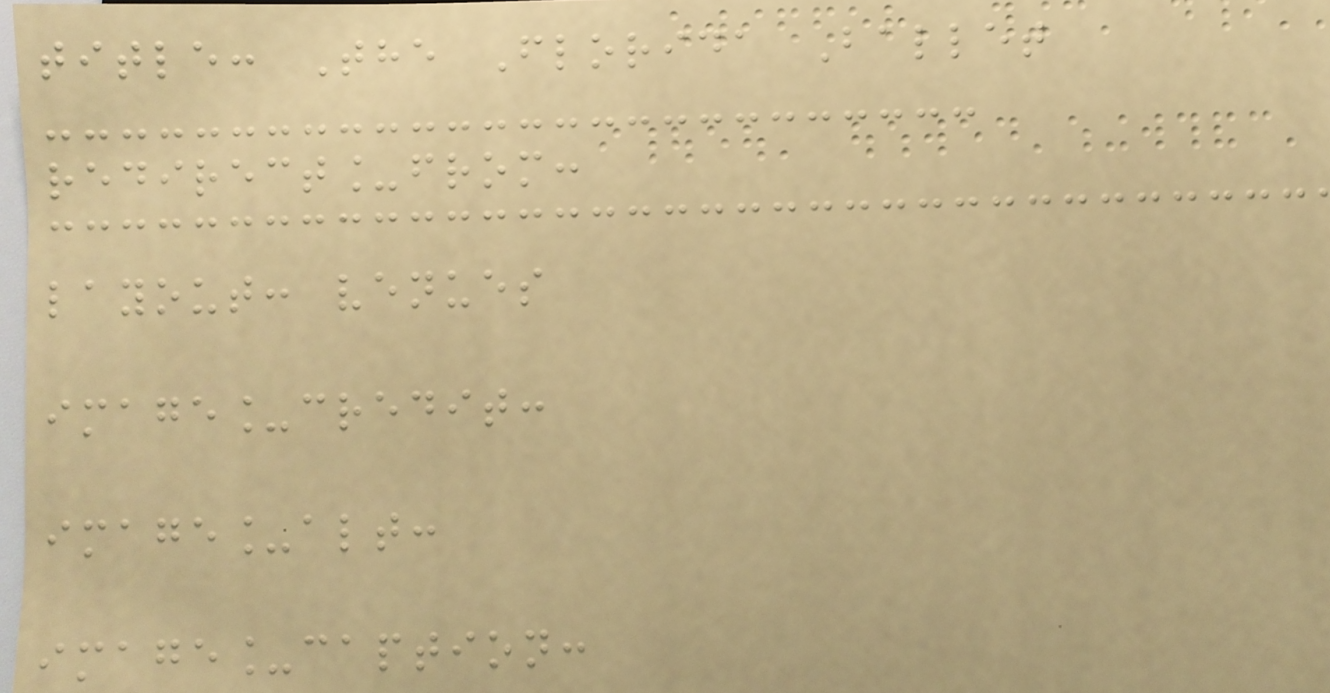title: The Florida Ballet
redirect_from:
layout: venues
image_credit:
image_alt:
image_caption:
